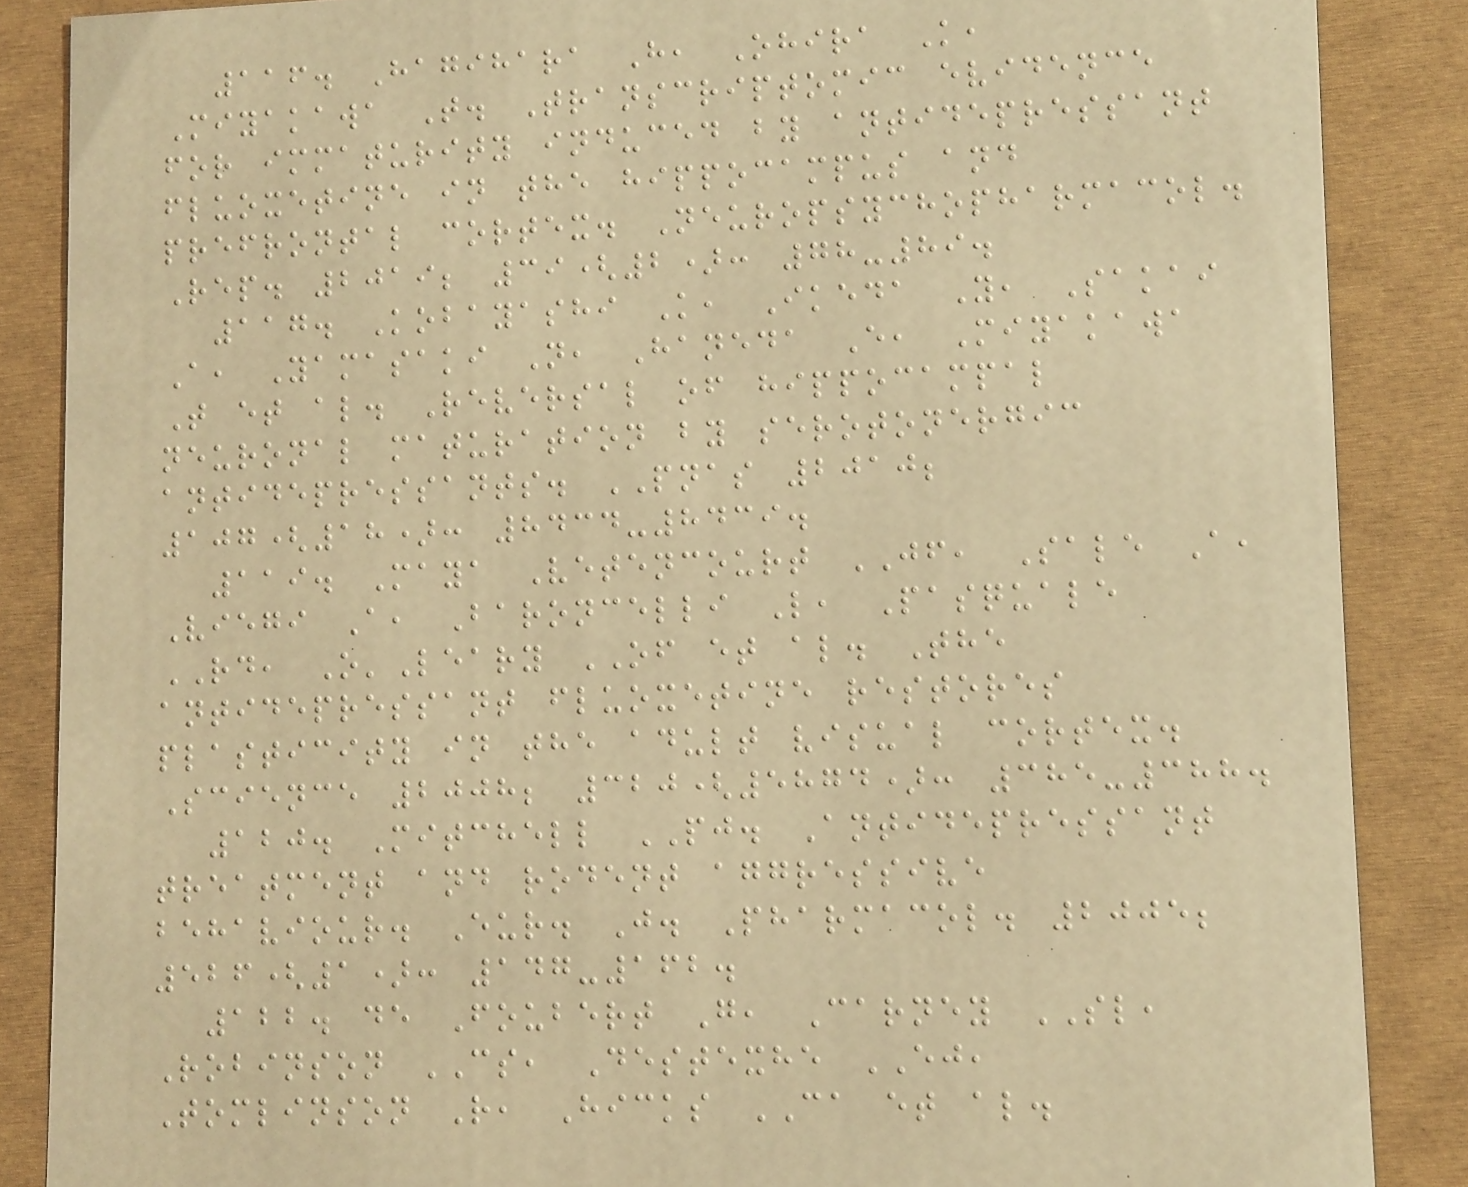116. Hagihara H, Ohira K,
Miyakawa T. Transcriptomic evidence
for immaturity induced by antidepressant
fluoxetine in the hippocampus and
prefrontal cortex. Neuropsychopharmacol.
Rep. 2019; 39(2): 78-89.
117. Kobayashi K, Ikeda Y, Sakai
A, Yamasaki N, Haneda E, Miyakawa
T et al. Reversal of hippocampal
neuronal maturation by serotonergic
antidepressants. PNAS 2010;
107(18): 8434-8439.
119. Maya Vetencourt JF, Sale A,
Viegi A, Baroncelli L, Pasquale
RD, O'Leary OF et al. The
antidepressant fluoxetine restores
plasticity in the adult visual cortex.
Science 2008; 320(5874): 385-388.
120. Mitchell PJ. Antidepressant
treatment and rodent aggressive
behaviour. Eur. J. Pharmacol. 2005;
526(1): 147-162.
122. de Foubert G, Carney SL,
Robinson CS, Destexhe EJ,
Tomlinson R, Hicks CA et al.
